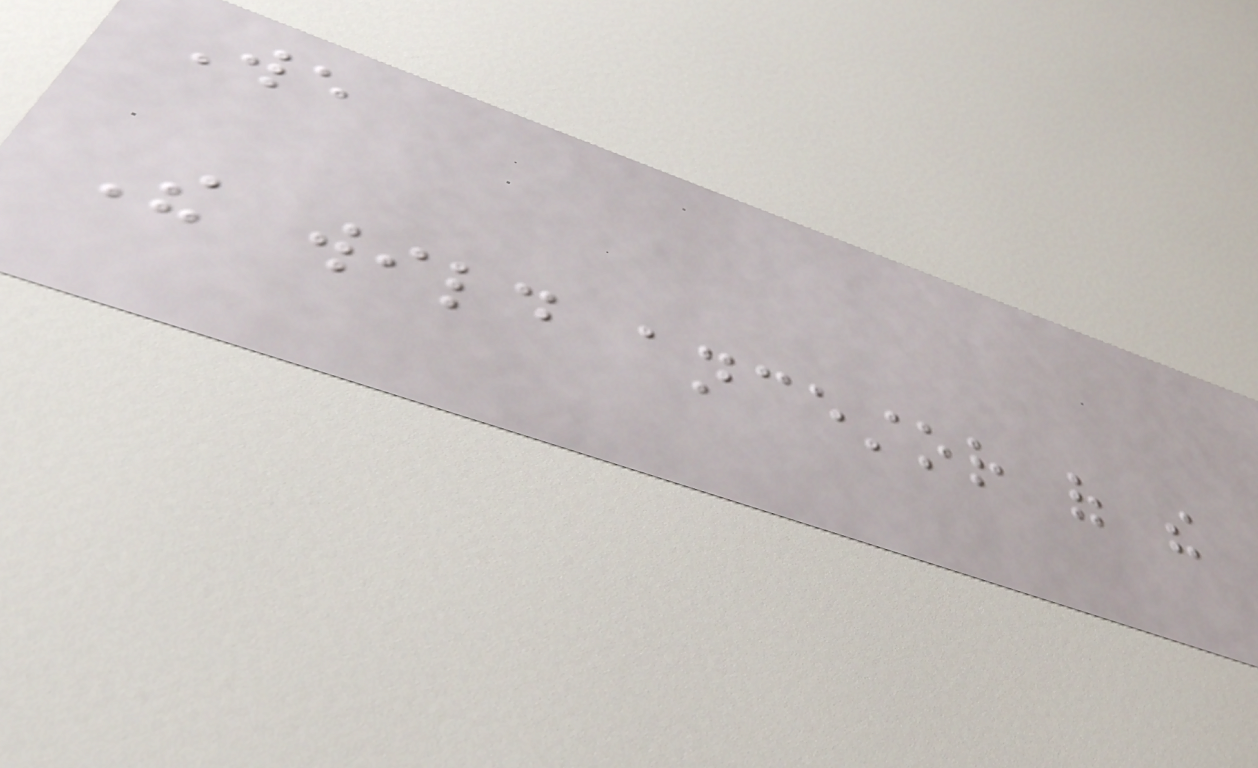We
The wild ancestor of the
